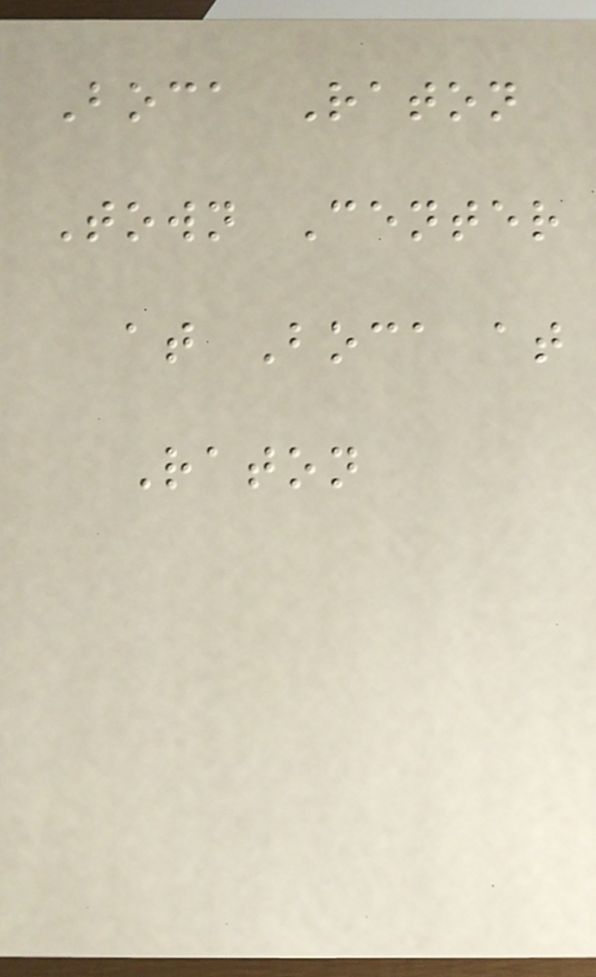Boca Raton
Town Center
at Boca at
Raton
